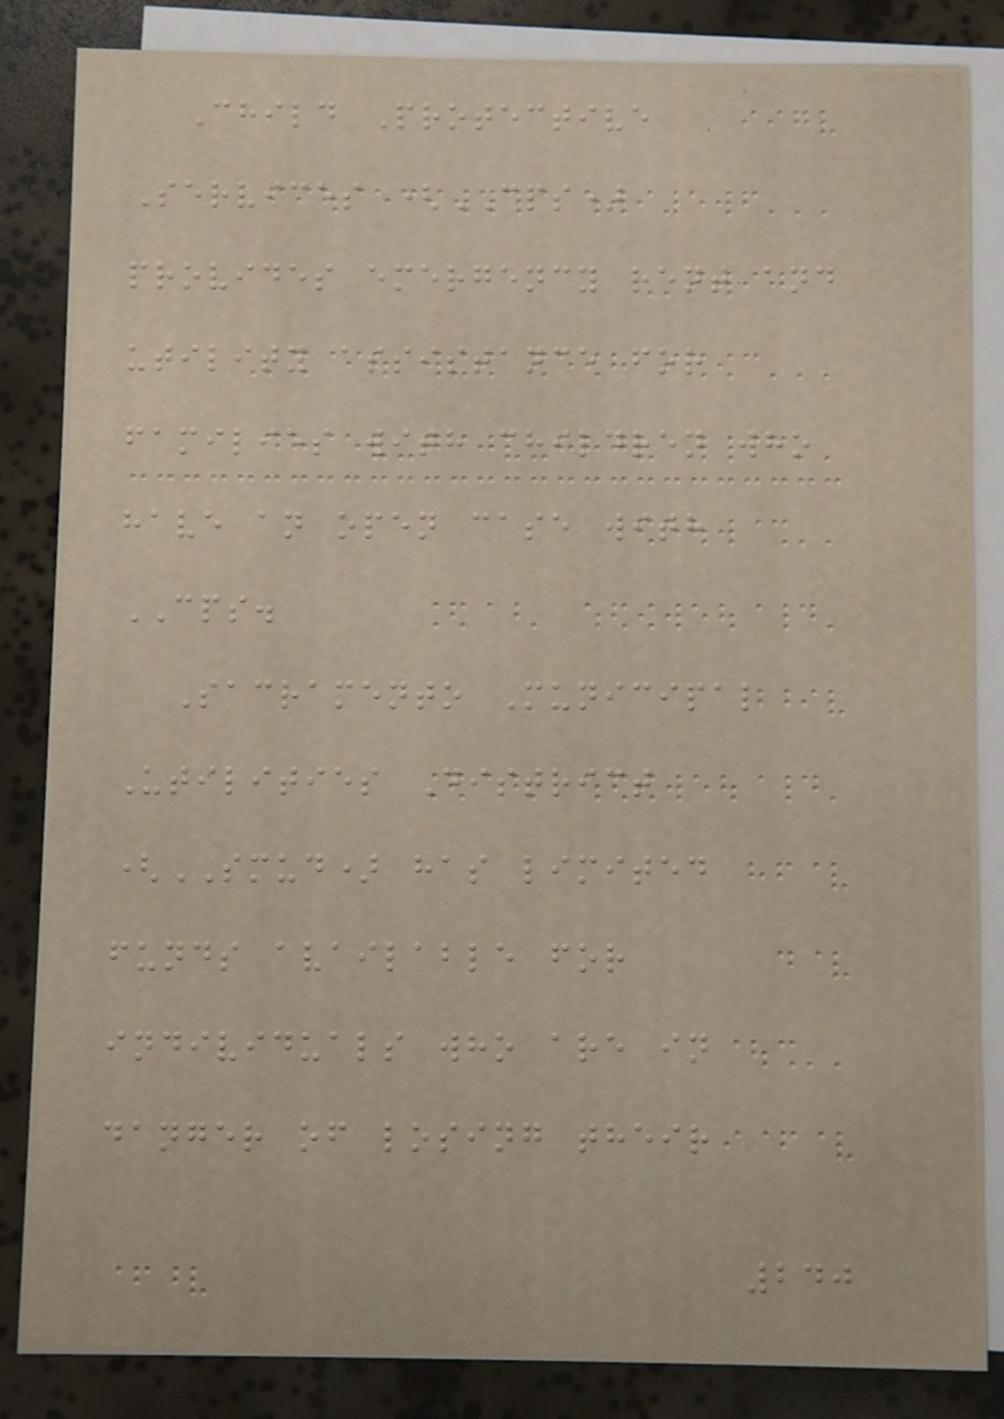Child Protective
Services (CPS)
provides emergency rent and
utility assistance for
families with children who
have an open case with
CPS.
Sacramento Municipal
Utilities District
(SMUD) has limited
funds available for
individuals who are in
danger of losing their
240
